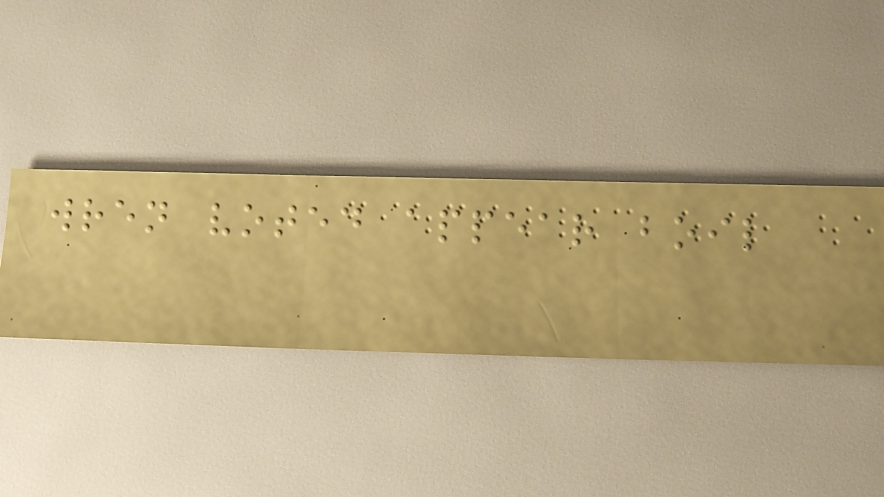wren voted appear boil
